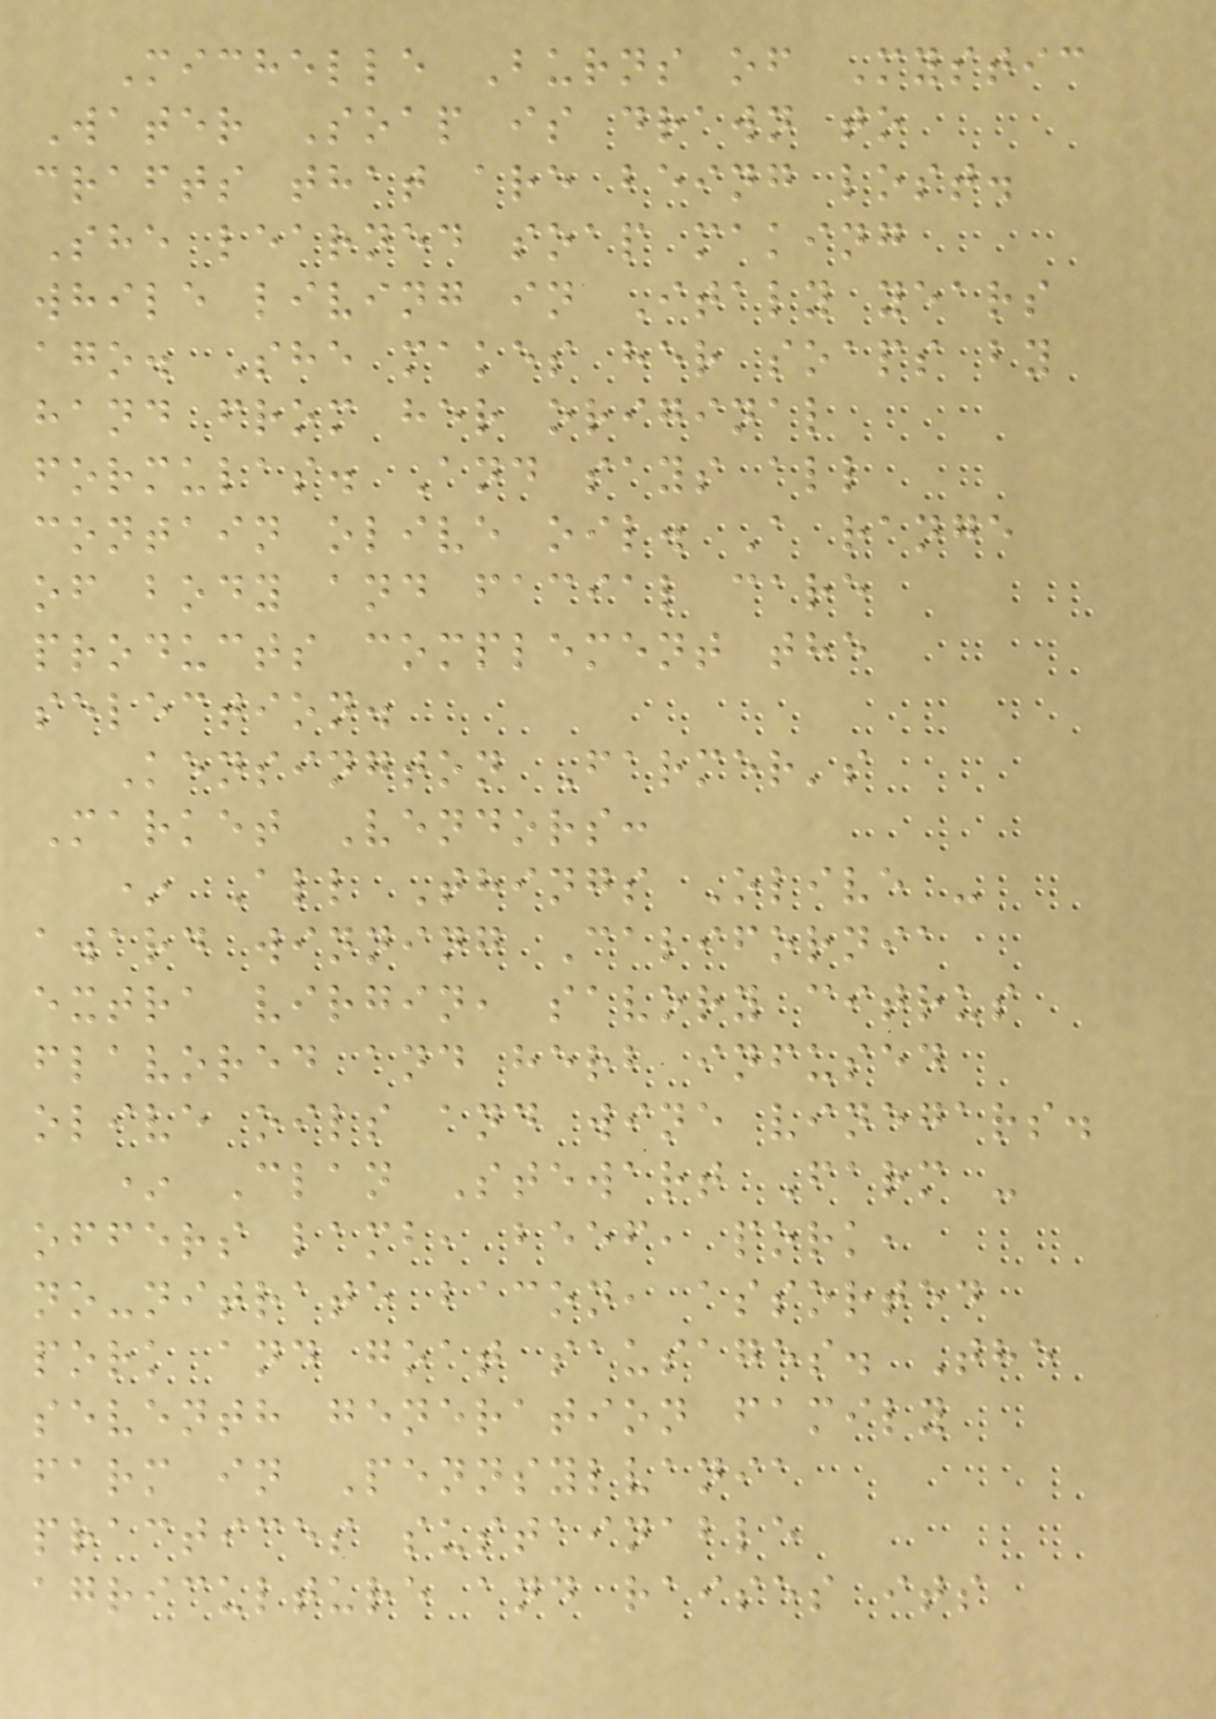Michelle Burns of Mystic
Water Soap is drawn to
crafts that are being lost.
She learned soap making
while living in Italy years
ago. She makes her soaps by
hand from her original
formulas. And says all
contain olive oil. A range
of body and facial care
products complement the
selection.
Kensington Farmer's
Market Vendors:
* All Things Olive -
award winning California
extra virgin, savory citrus
flavored and herb infused
olive oils and wine vinegars.
* Clan Stewart Farm -
offers lamb, beef, pork,
no-nitrate bacon, assorted
pork and goat sausages. The
seventh generation family
farm in Pennsylvania
practices sustainable
agriculture and raises its
